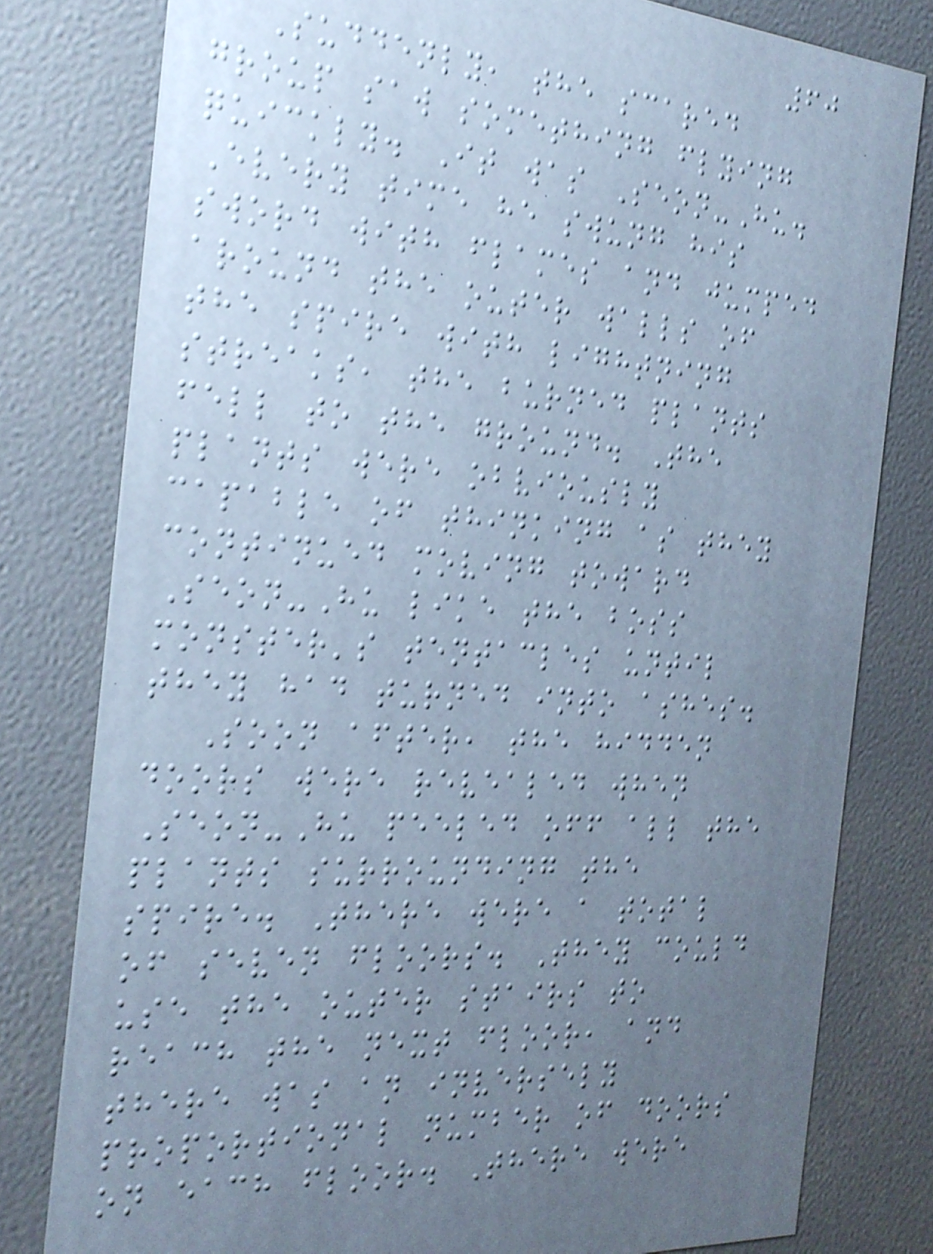60
Suddenly, the scared
group saw something flying
quickly. It was Seon-Hu.
Every time he swung his
sword with flames and jumped
around the outer walls of
the spire with lightning
streaks, the burned plants
fell to the ground. The
plants were obviously
capable of thinking as they
continued moving toward
Seon-Hu like the boss
monster's tentacles until
they had turned into ashes.
Soon after, the hidden
doors were revealed when
Seon-Hu peeled off all the
plants surrounding the
spire. There were a total
of seven floors. They could
use the outer stairs to
reach the next floor, and
there was an inversely
proportional number of doors
on each floor. There were
